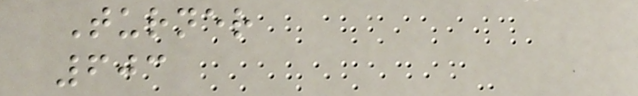Turner
603
